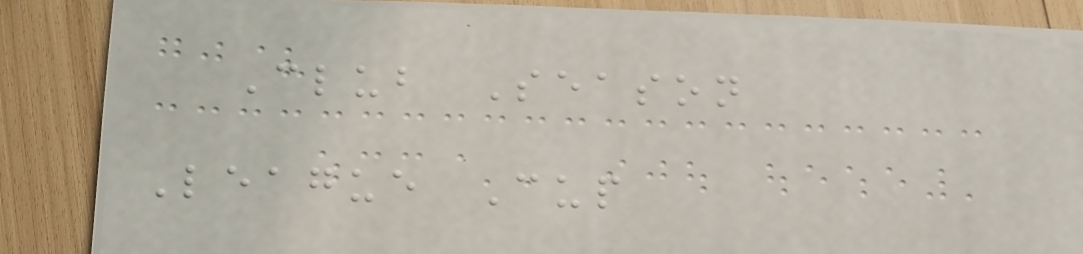Club Season
League Cup
